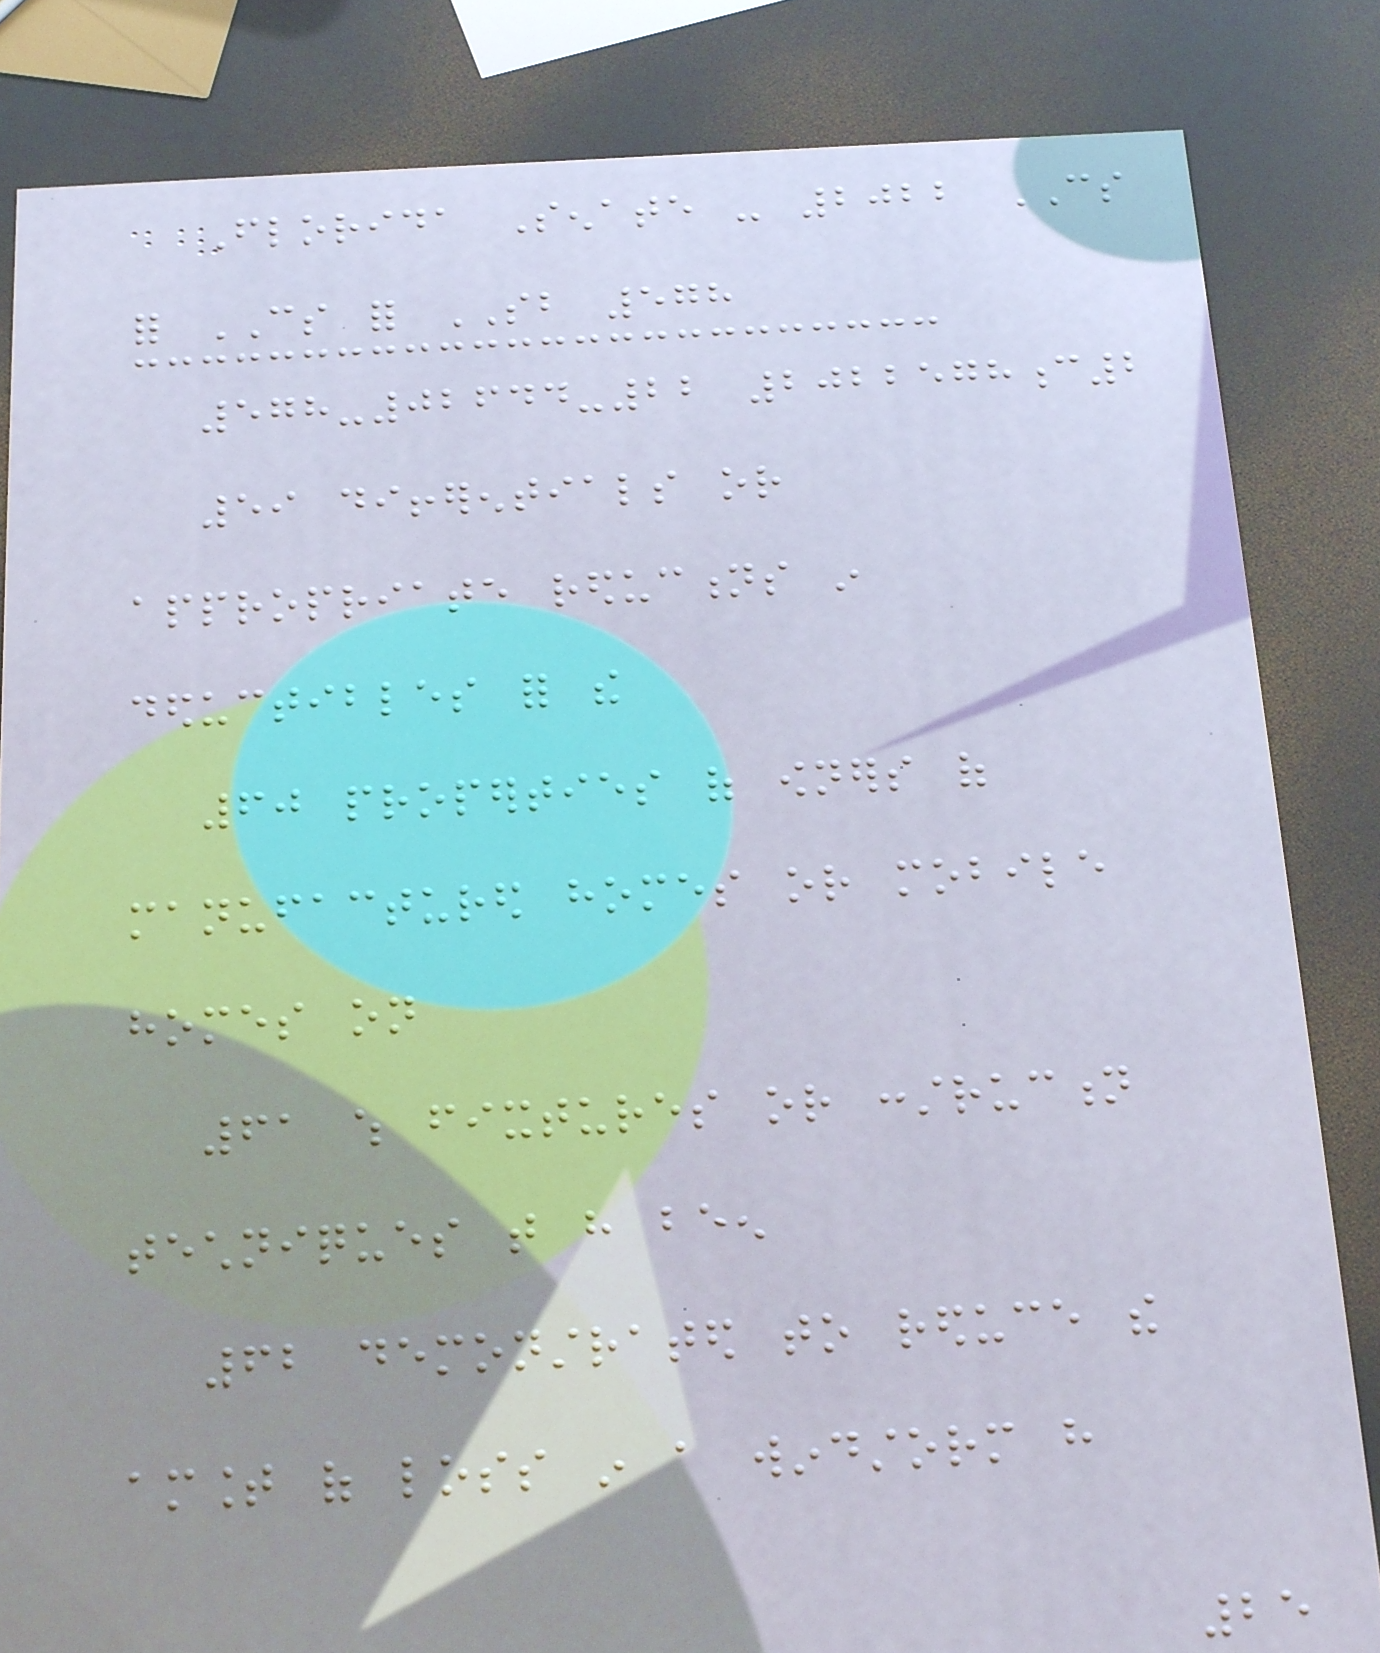Florida Senate - 2022 CS
for CS for SB 578
578-02644-22 2022578c2
59 differentials or
appropriate reductions in
deductibles for the
60 properties of owners of
manufactured homes or mobile
homes on
61 which fixtures or construction
techniques that have been
62 demonstrated to reduce the
amount of loss in a windstorm have
25
